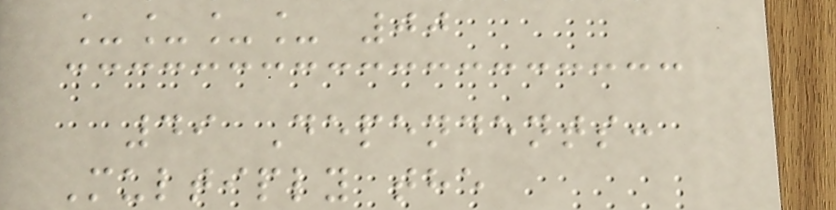____ 00
49 Dependents:
Multiply the
